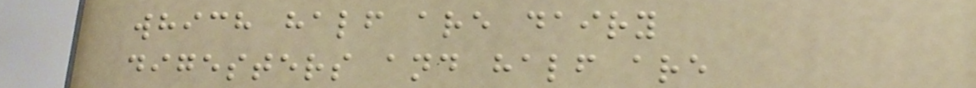which half are dairy
digesters and half are
